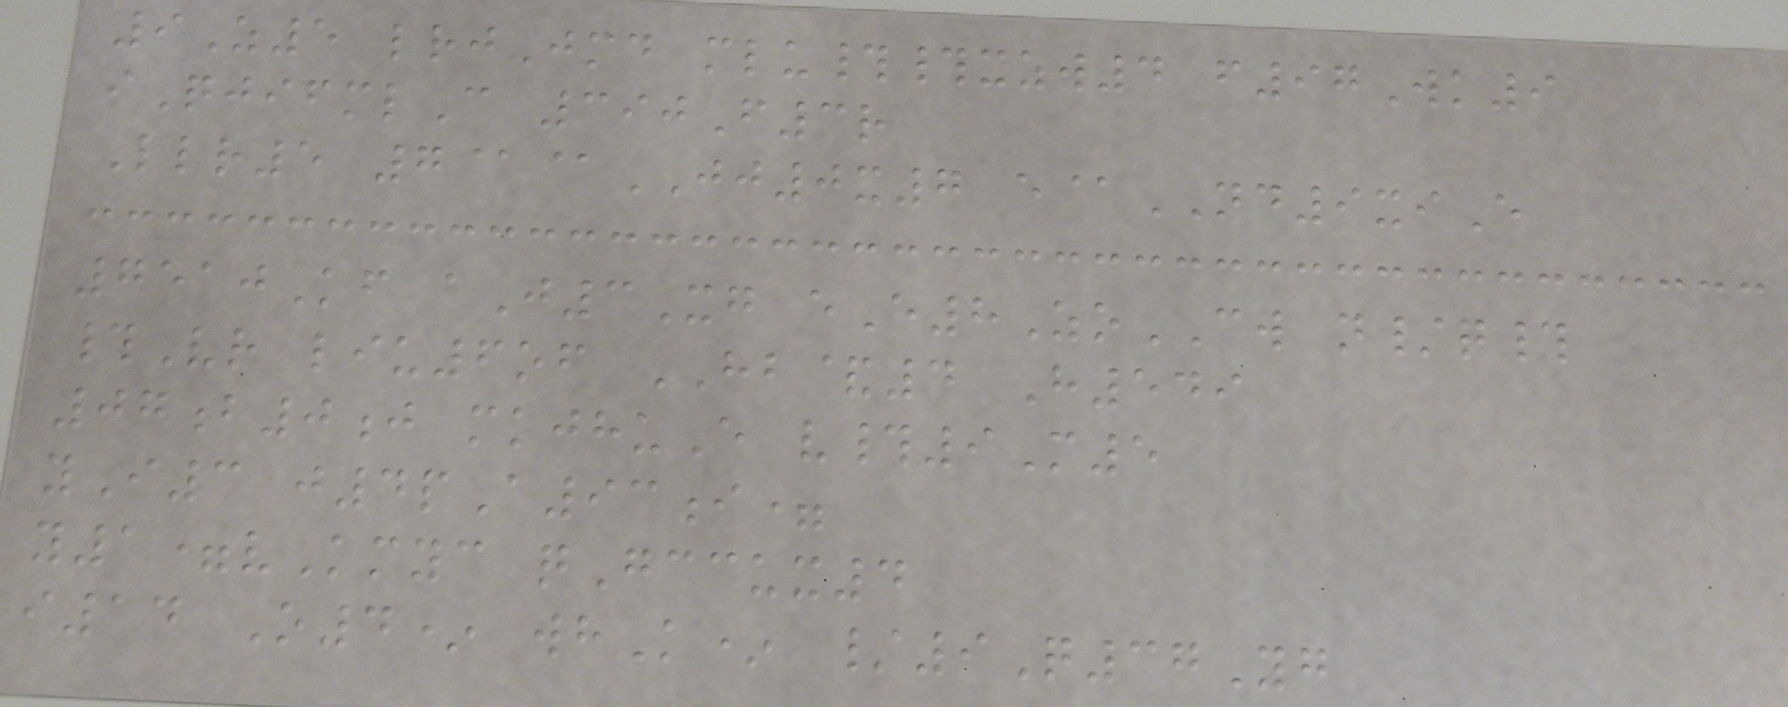9Z5 lrjJmd mlu##xzw4 f97Wk9
iQjifmlC 390F3r
Llr5 7@@JJ0x7 e@ND9xiE
7510Kf aJ3Xg eE8ZoCW n/q#
#Vr liu6of HB&4 H549
07b0j mkjhuE v#9M5
yI3 j4pA93i=
y1=vKmyc qGccux4
i14 O4* whK* /9Q37Yg
